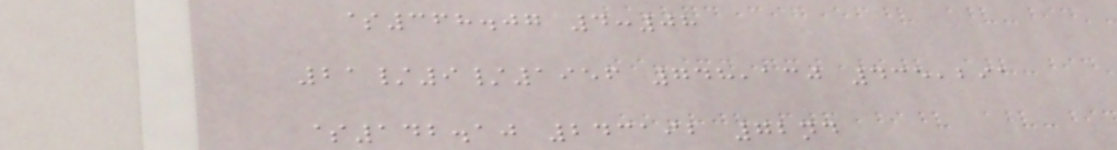$368.07 4:08
21/9/1956 748,130 435,291
$142.10 243192 72nd
